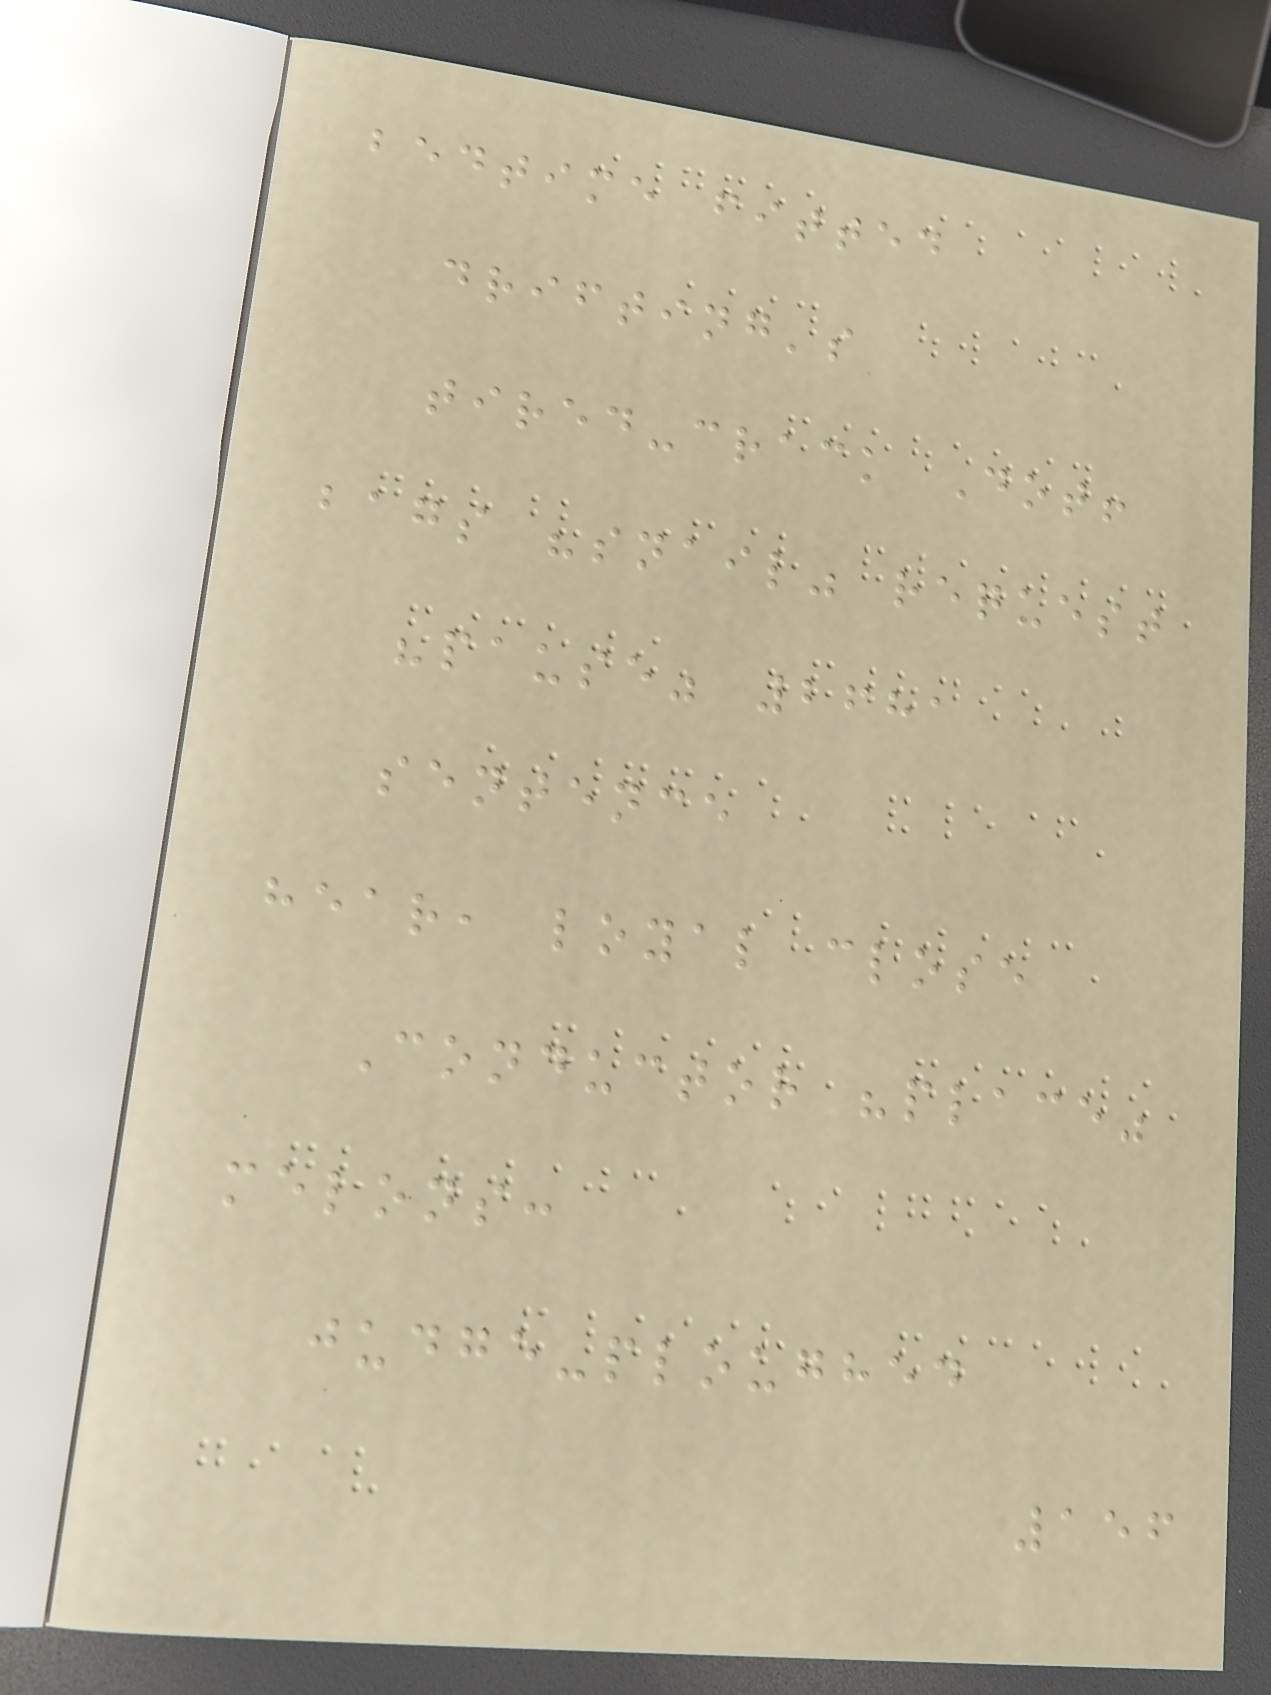bedtime fitted
drifting's
tired-crack Dot!
bags "snail" request
"pause" 2681
sentence
hear, loyal close
Conductor "place"
melons:
judge-ploughed
156
